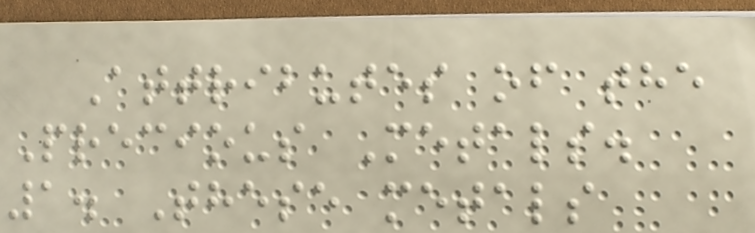Attributes of the
Precious Metals.
1. These metals
